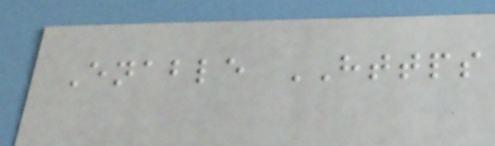Enable HTTPS
